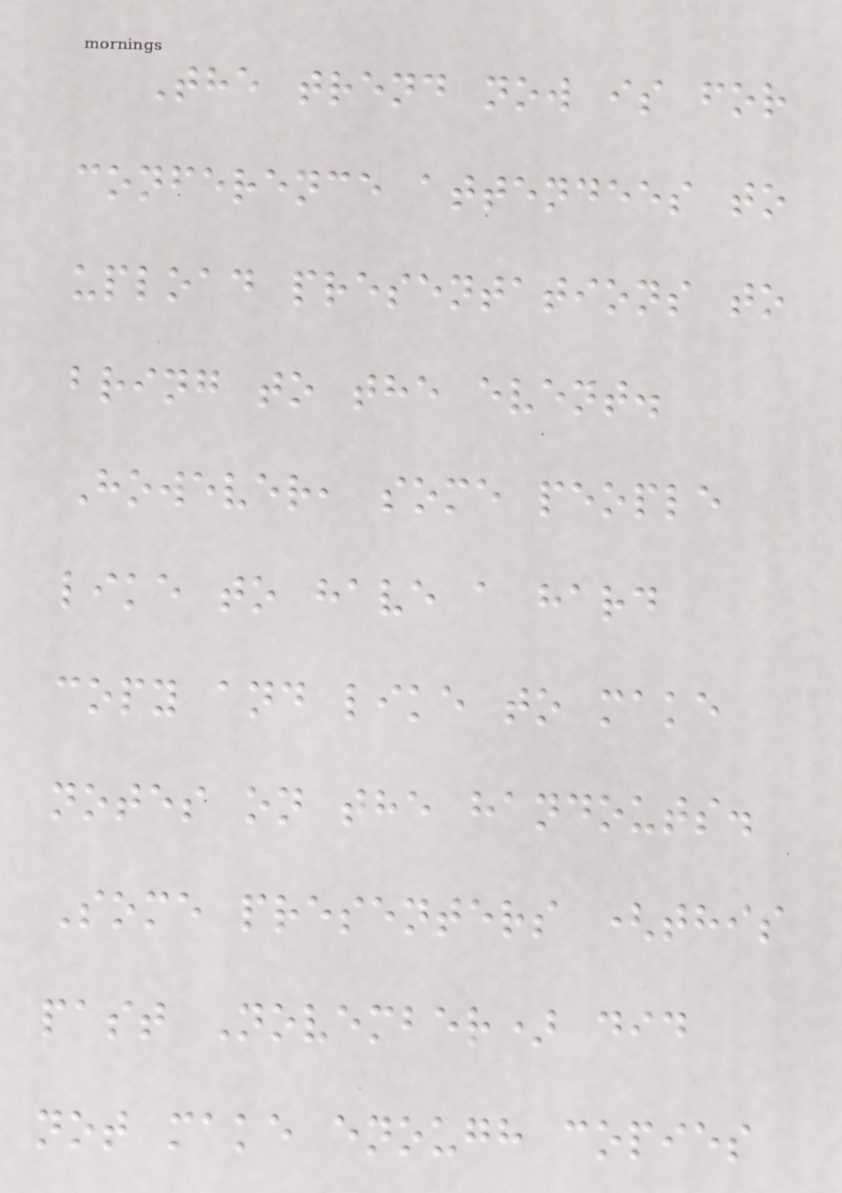The trend now is for
conference attendees to
upload presentations to
bring to the event.
However, some people
like to have a hard
copy and like to make
notes on the handouts.
Some presenters (this
past November) did
not make enough copies
